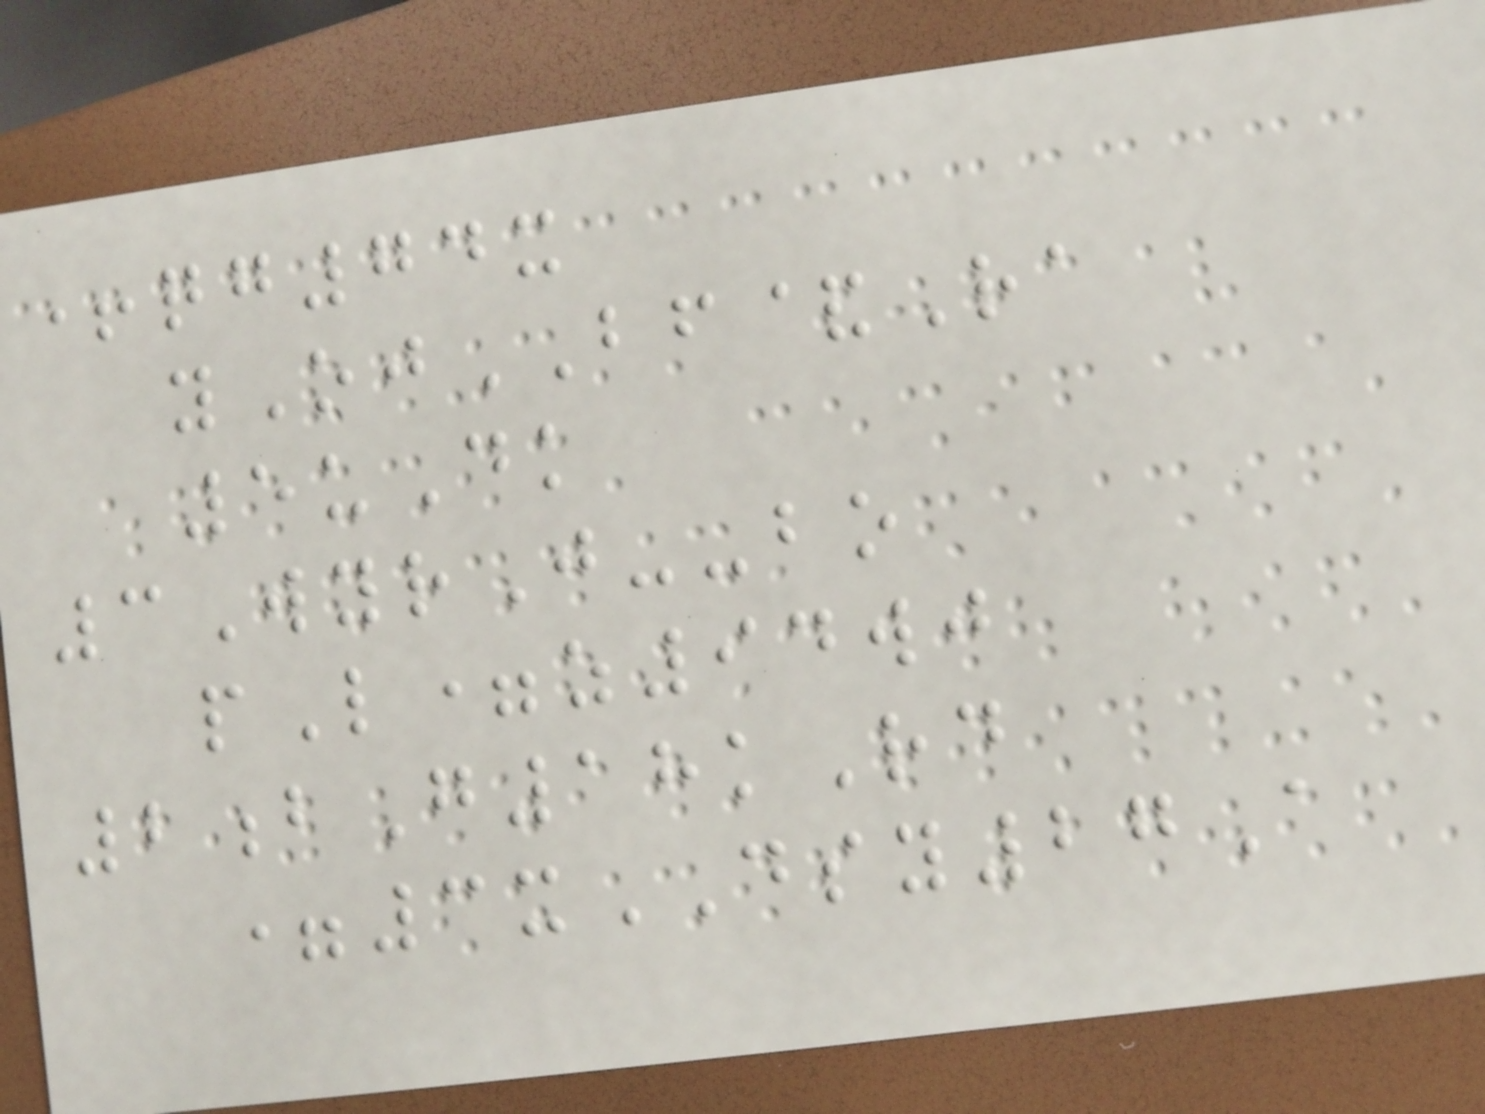+qg74x
yOjBF&Ra
5uDk
3WyrJ--bo
pL=z94wj
2bG18kRd
=3xDSY27A
